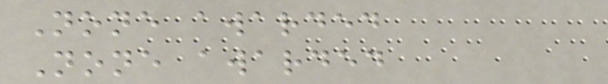None awarded
None awarded
